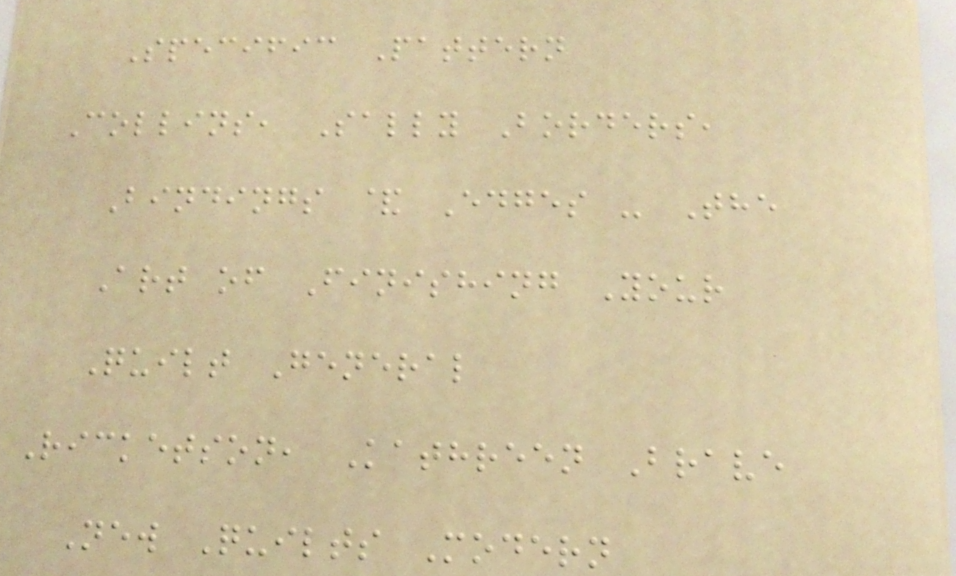Specific Pattern
Collins, Sally Borders,
Bindings & Edges - The
Art of Finishing Your
Quilt General
Ricketson, Kathreen Brave
New Quilts Modern
